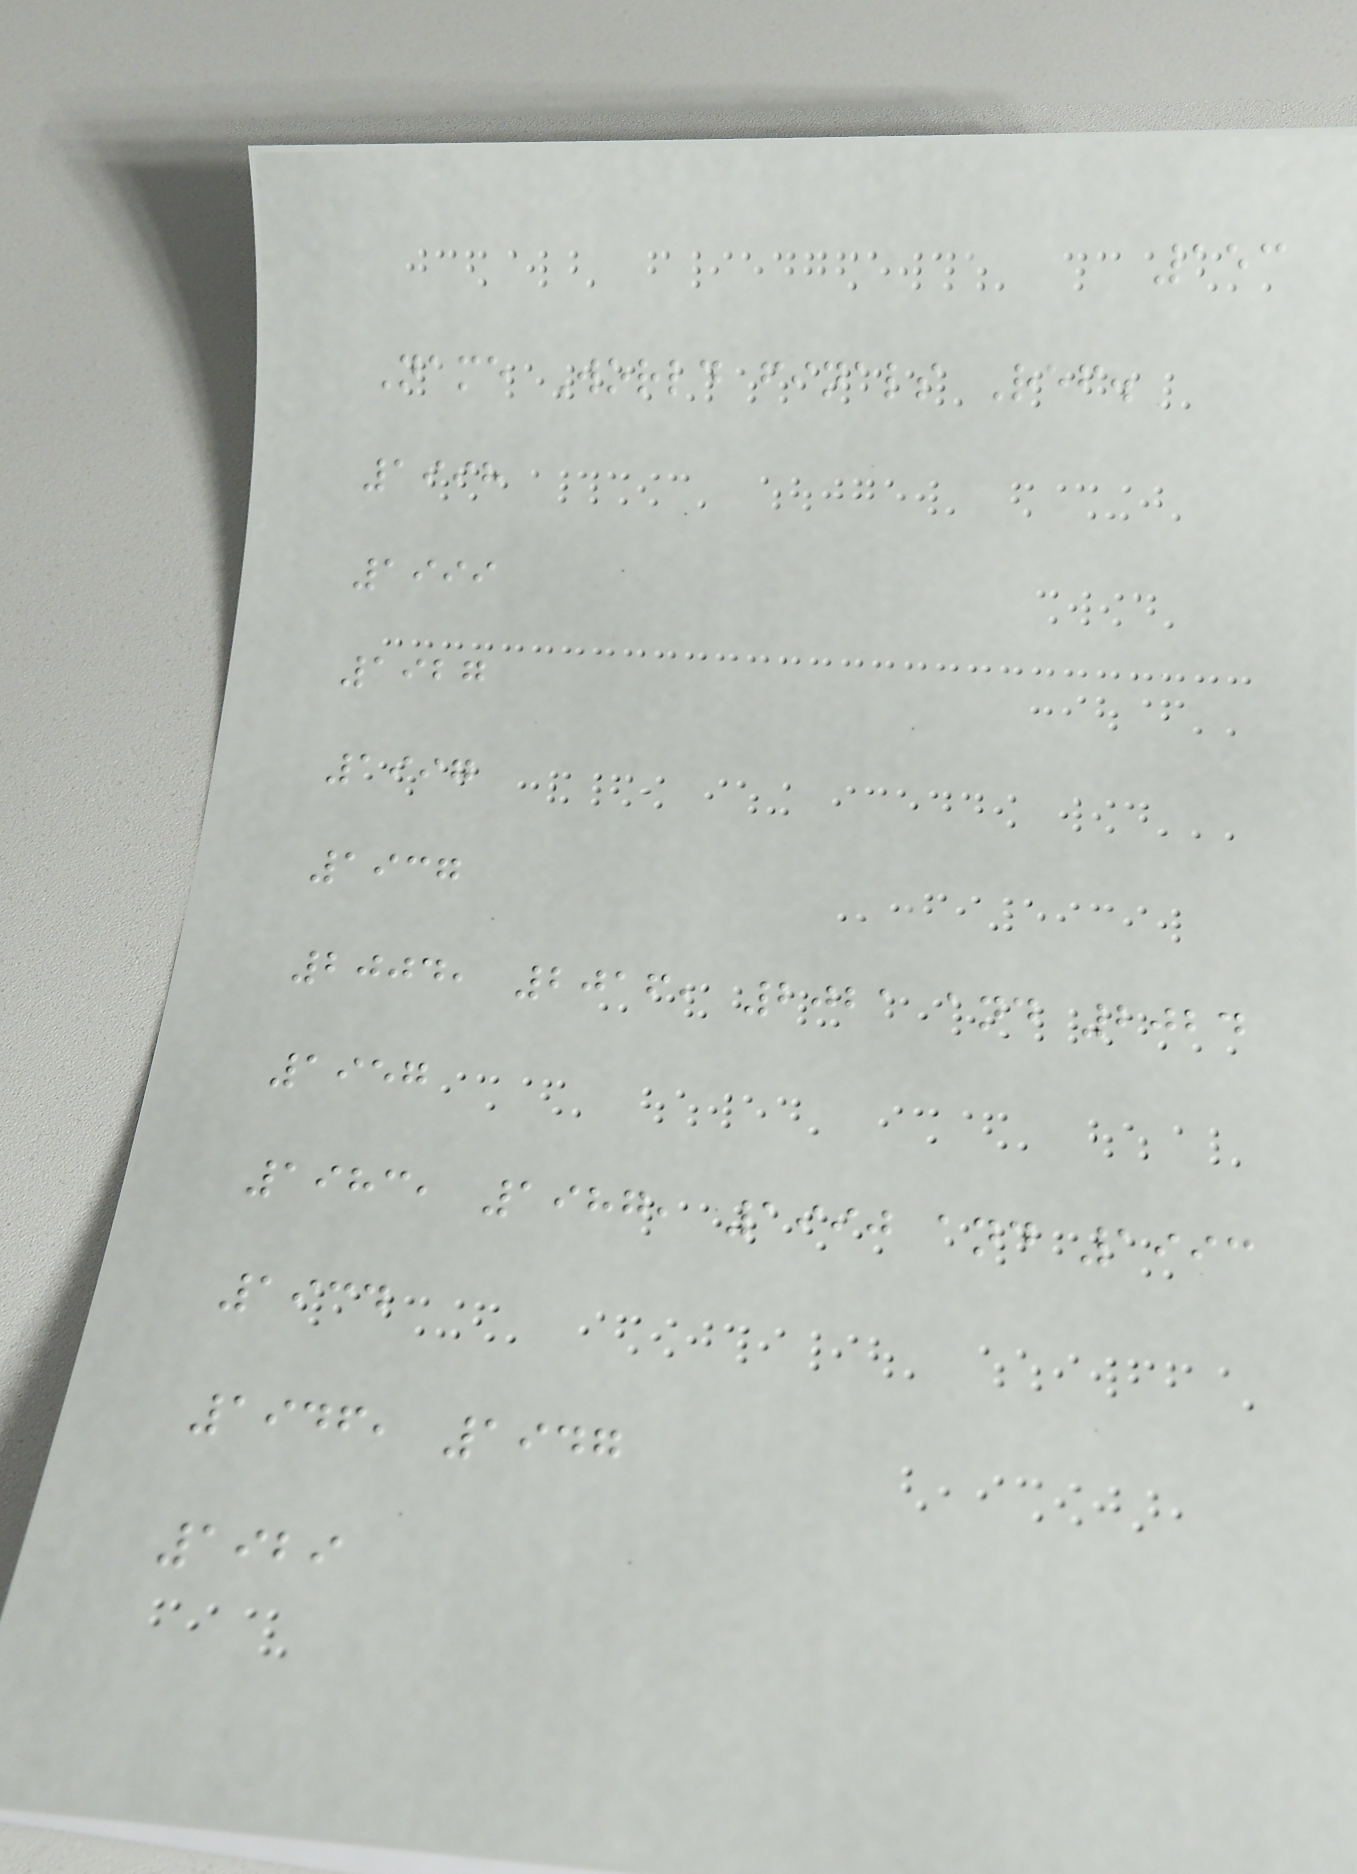153
Name World finals Ref.
1998
1999
1927
1997
1937
2004, 2016, 2021 and 2024
1957
1983, 1987, 1990 and 1993
1934
1946, 1947
1929
